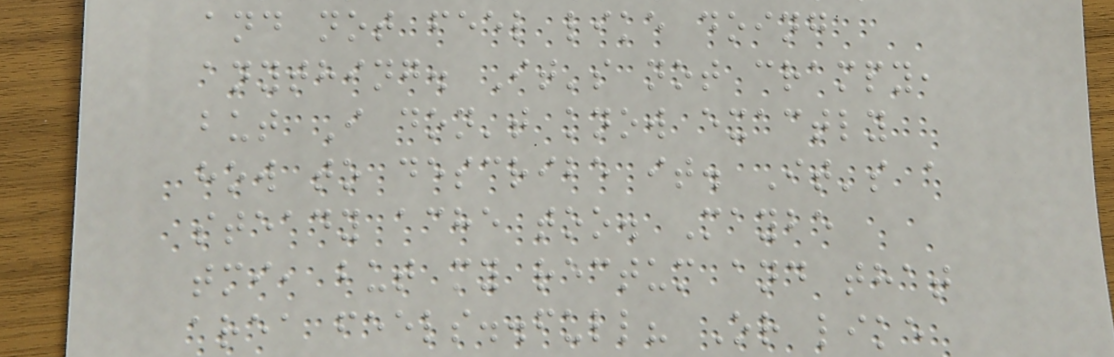and not feel like doing
anything. It's not crampy,
but I don't know exactly
how to describe it. It's a
steady ache too. Maybe
tmi, but my rectum and that
area feels..full? Or like
